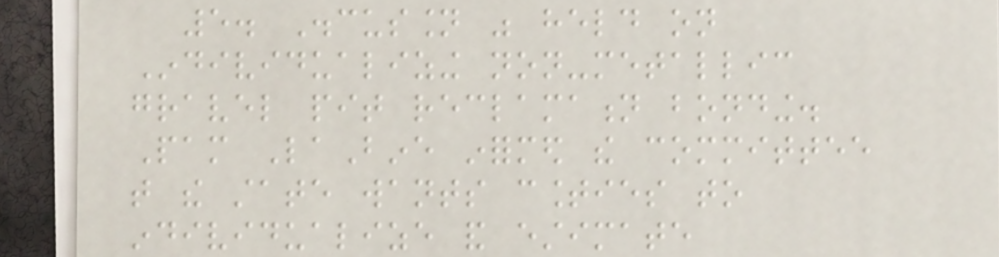5. Discussion was held on
Individualizing non-metallic
gravel pit reclamation bonding.
Pam LaBine informed the committee
that the state wants counties to
individualize and estimate
